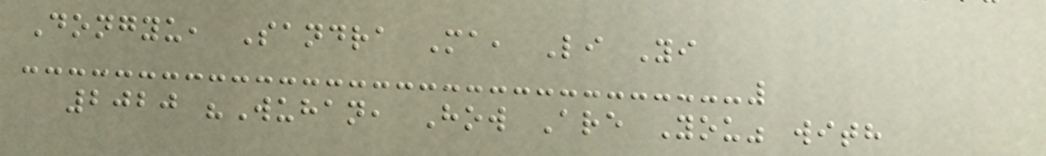Dongyu, Sandra Ma, Li Yi
2020 "Wuhan, How Are You" with
